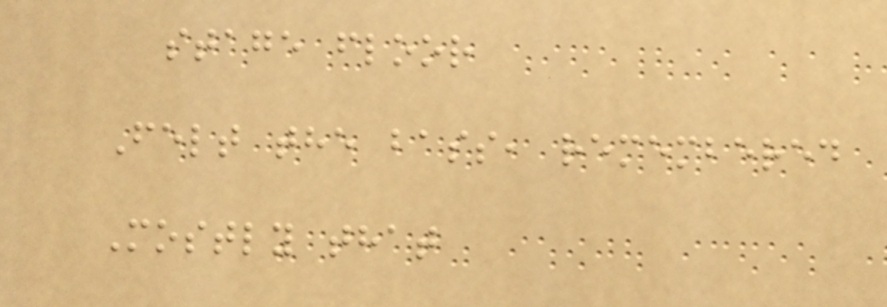stage floor
Felt the bass, remembered
Mostly that
